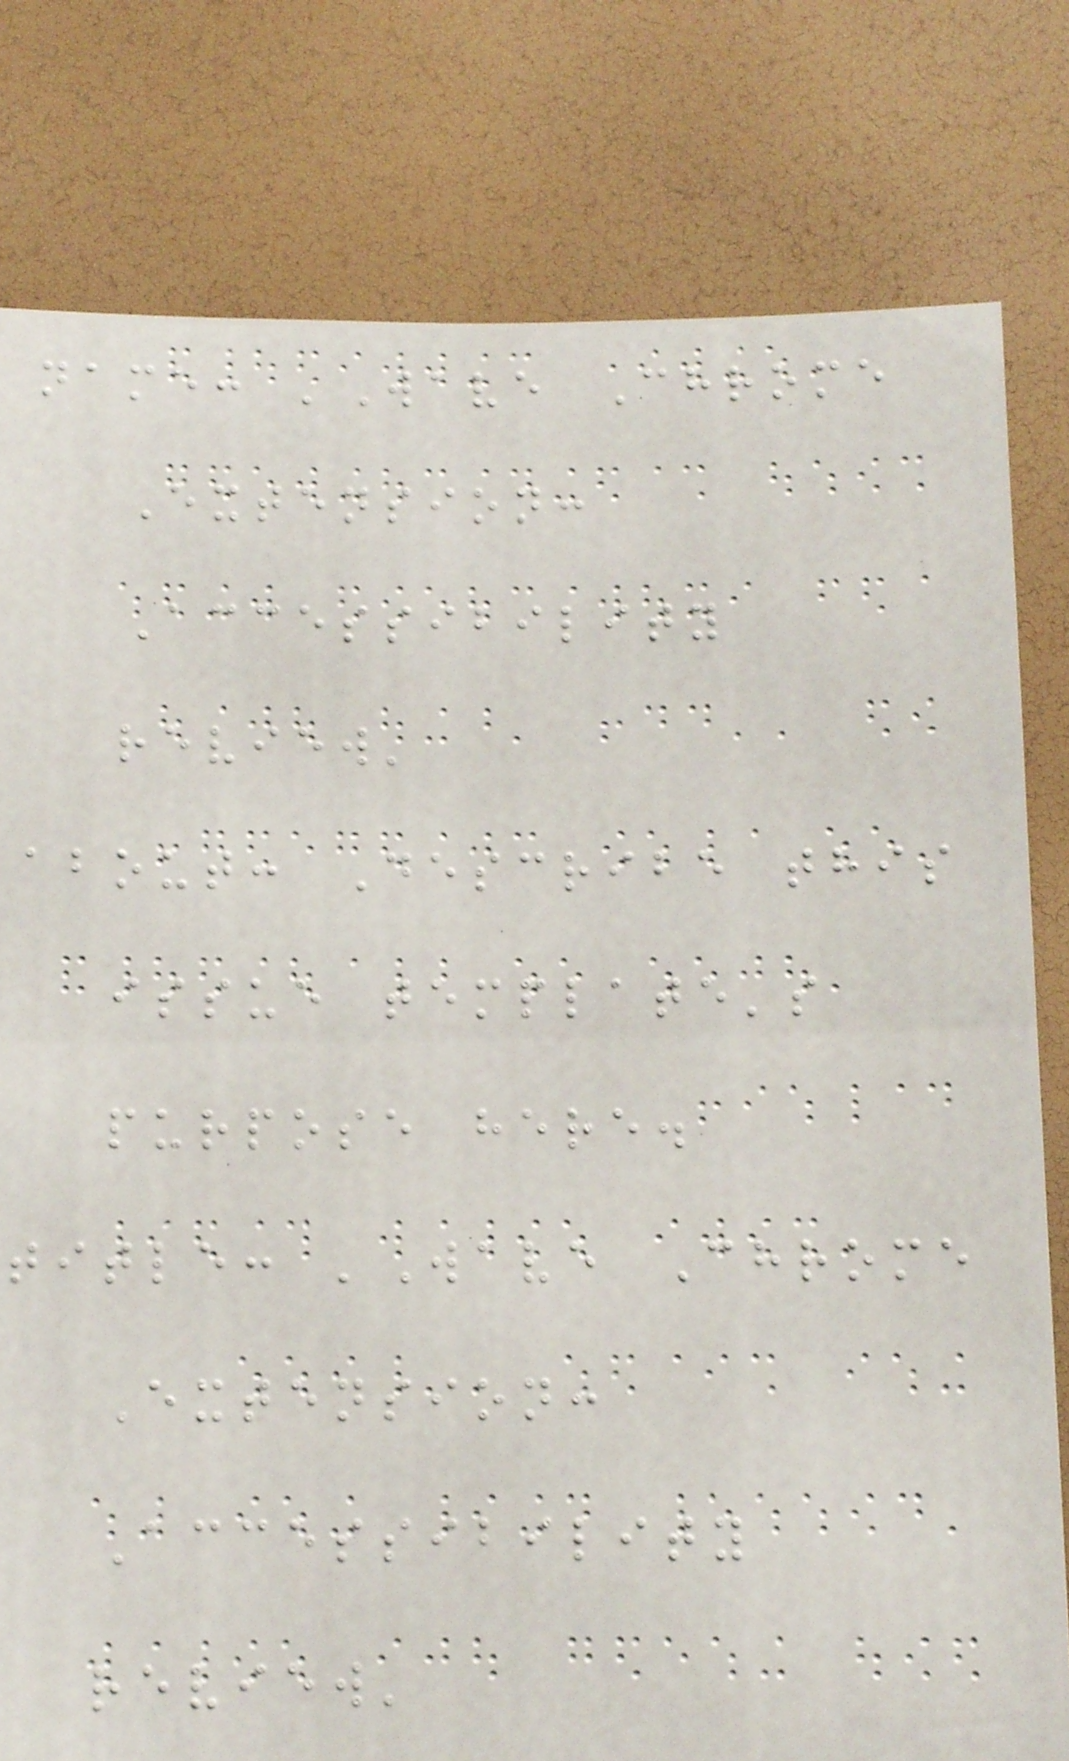name: 'Wave Chrome
Extension:
Accessibility
review'
about: Describe this
issue template's
purpose here.
title: 'Wave Chrome
Extension:
Accessibility
review'
